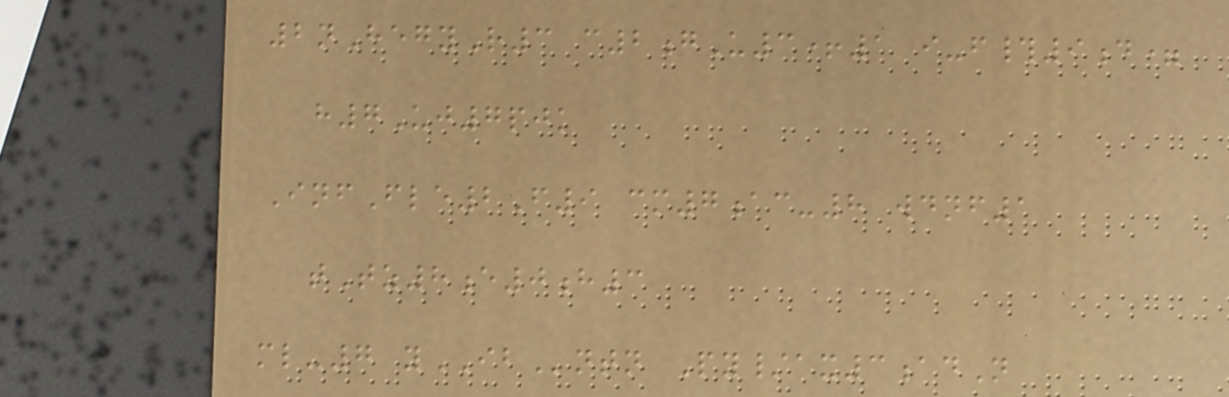2nHegyR3 c2gU3+1 i-f#9d=
h7Uj7pjk
InfFle2F9 cm7ac-8 wdnf1
tTz8e0h3
ml-7 yIBntn Py/ax3adN
